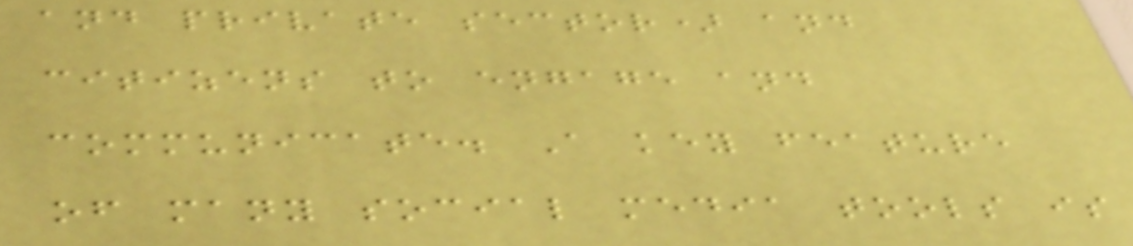and private sector) and
citizens to engage and
communicate. A key feature
of many social media tools is
